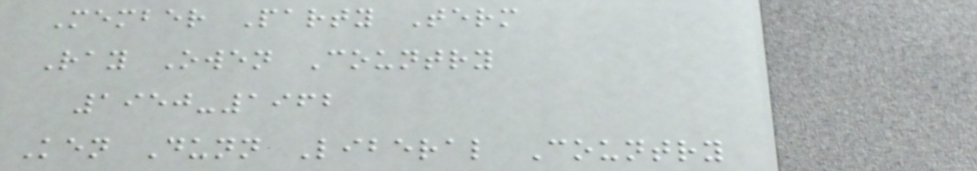Member Party Term
Ray Owen Country
1950-1962
Ken Dunn Liberal Country
